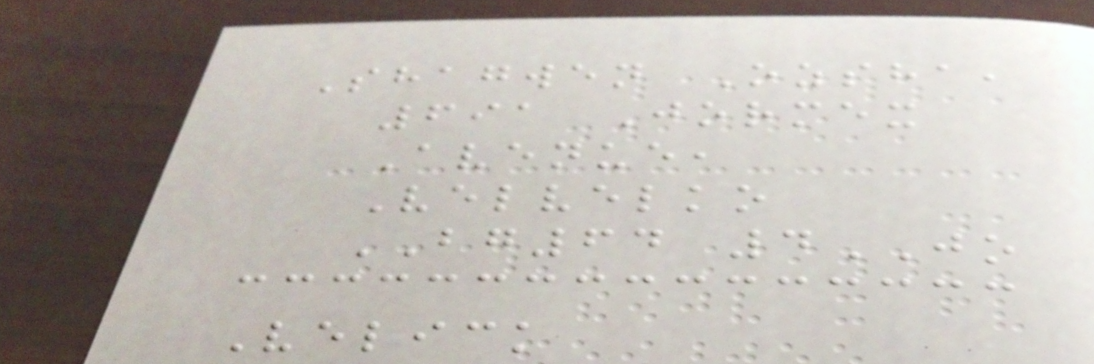Shagwen Ozsha,
691 Jormex
Avenue,
Velvelko
BG64 4JO
Velick
